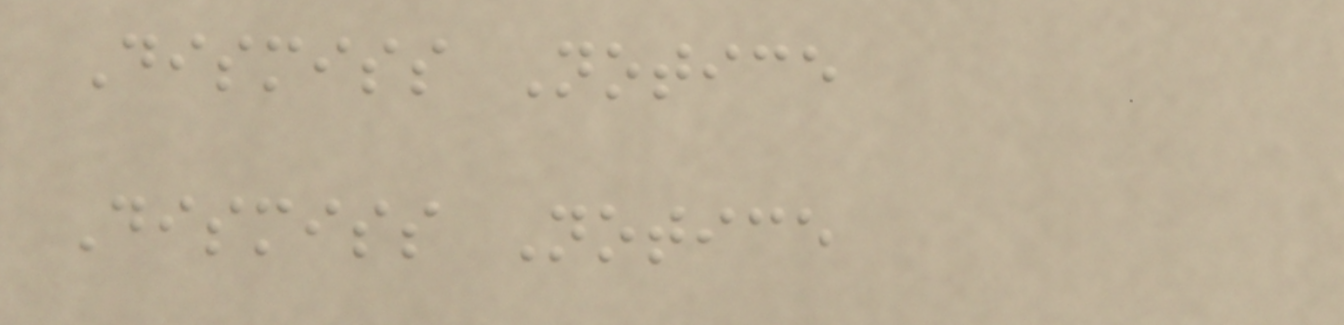Dismiss Notice
Dismiss Notice
